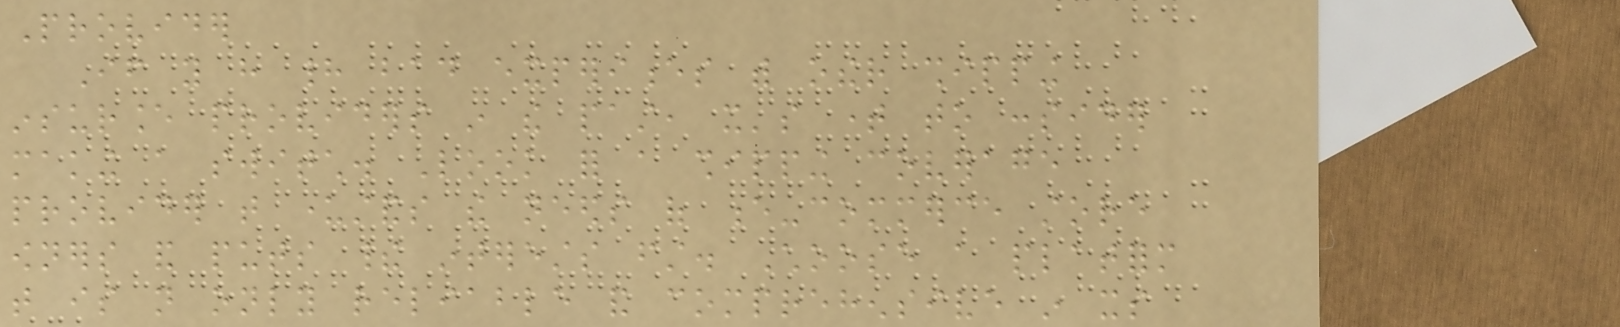Provider
If you have had bad experiences with other shipping
insurance providers in the past, it's time to consider
making a switch. Look for a shipping coverage
provider that understands the needs of e-commerce store
owners and puts their interests first. Choose a platform
that is not only reliable and comprehensive in its
